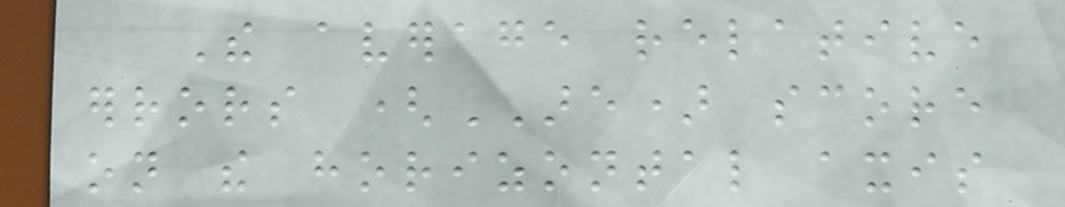The average relative
errors (ARE) score
on the horizontal axis
